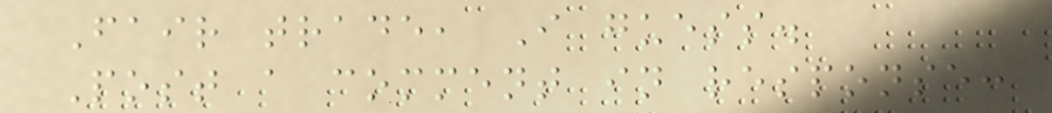Fair trade, I guess.
Post a comment in response:
